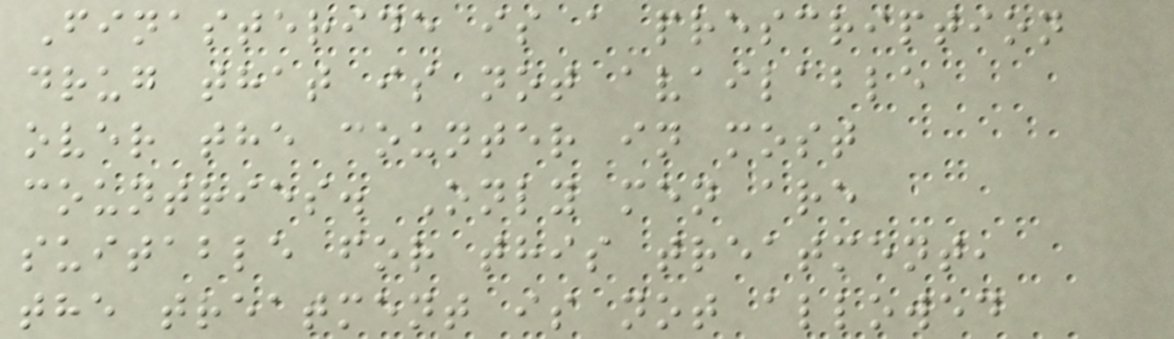Finasteride is a prescription
drug that is not available
over the counter in most
countries. Only men are
suitable for this treatment,
the treatment is not allowed
